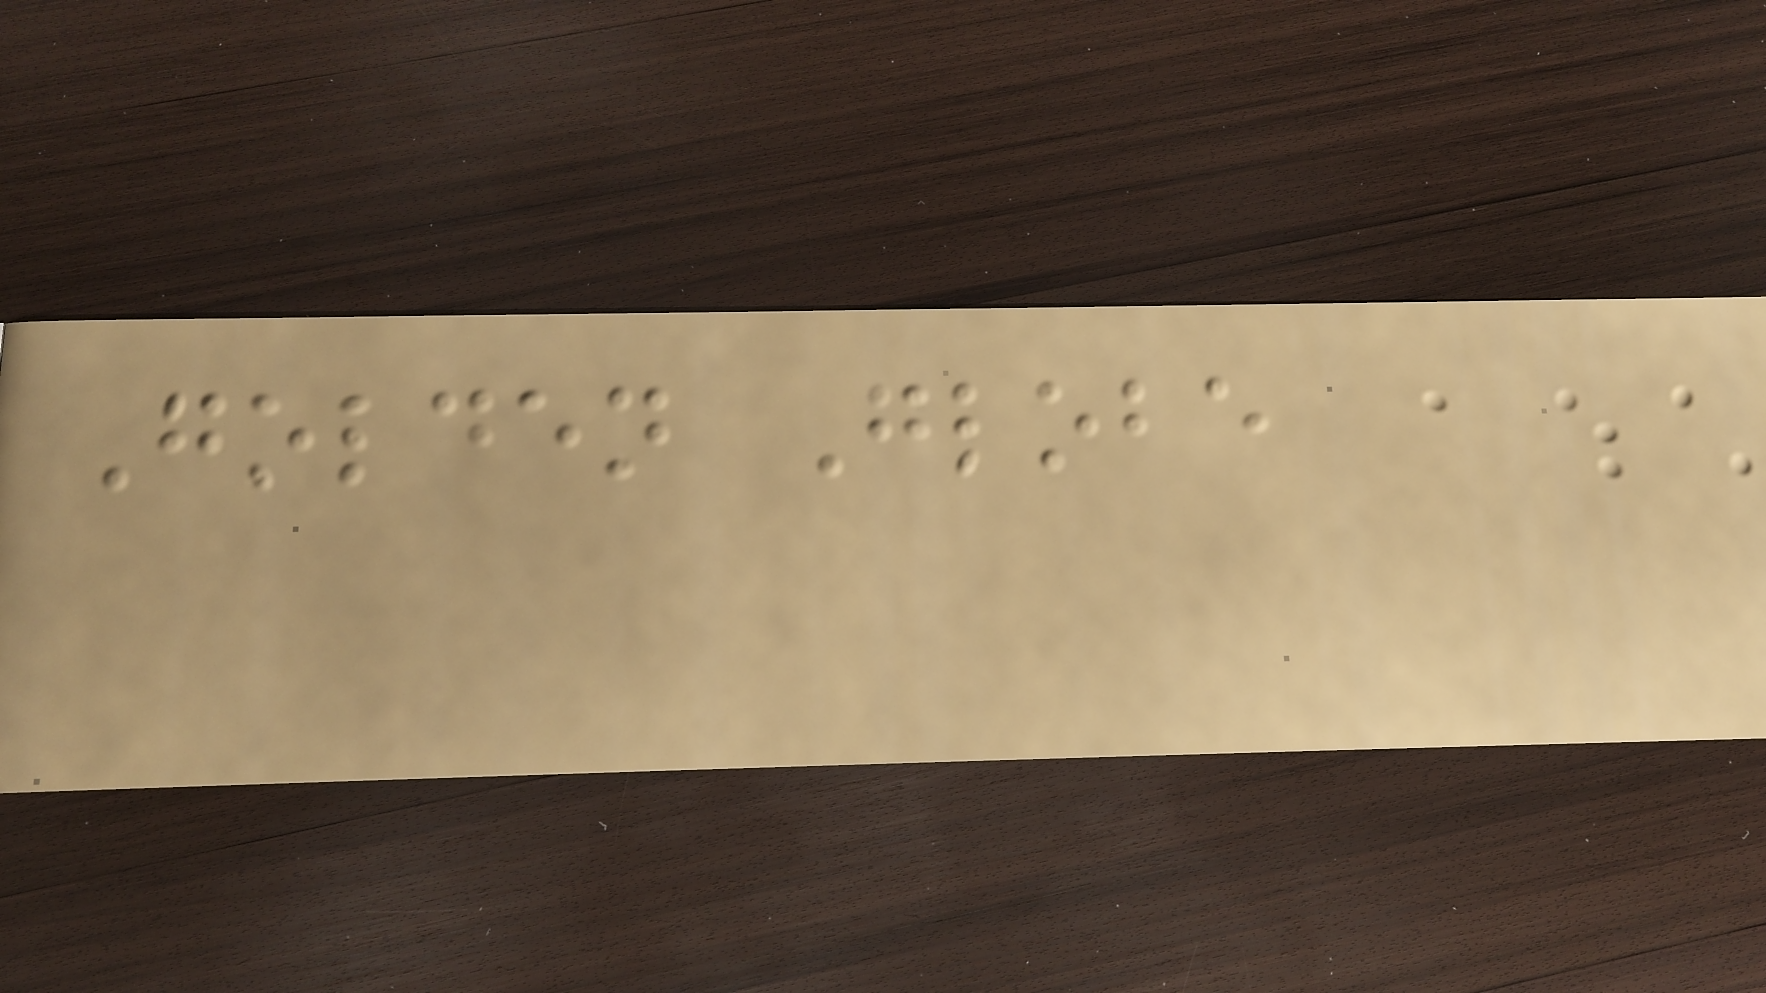Golden Globe
